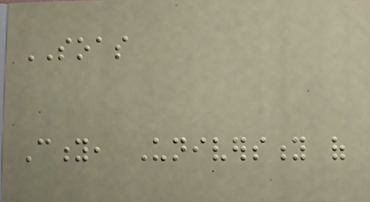SOAS
City, University of
